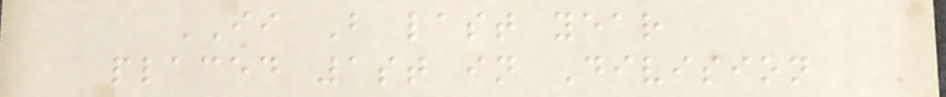II B last year
placed 1st in Division
